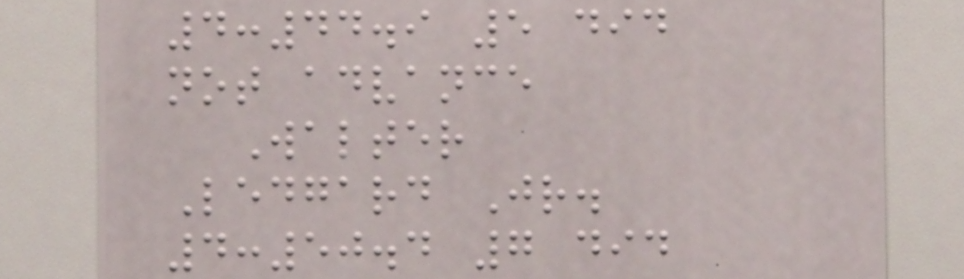4:44.9 5 did
not advance
Walter
Ledgard Jr.
4:50.4 7 did
